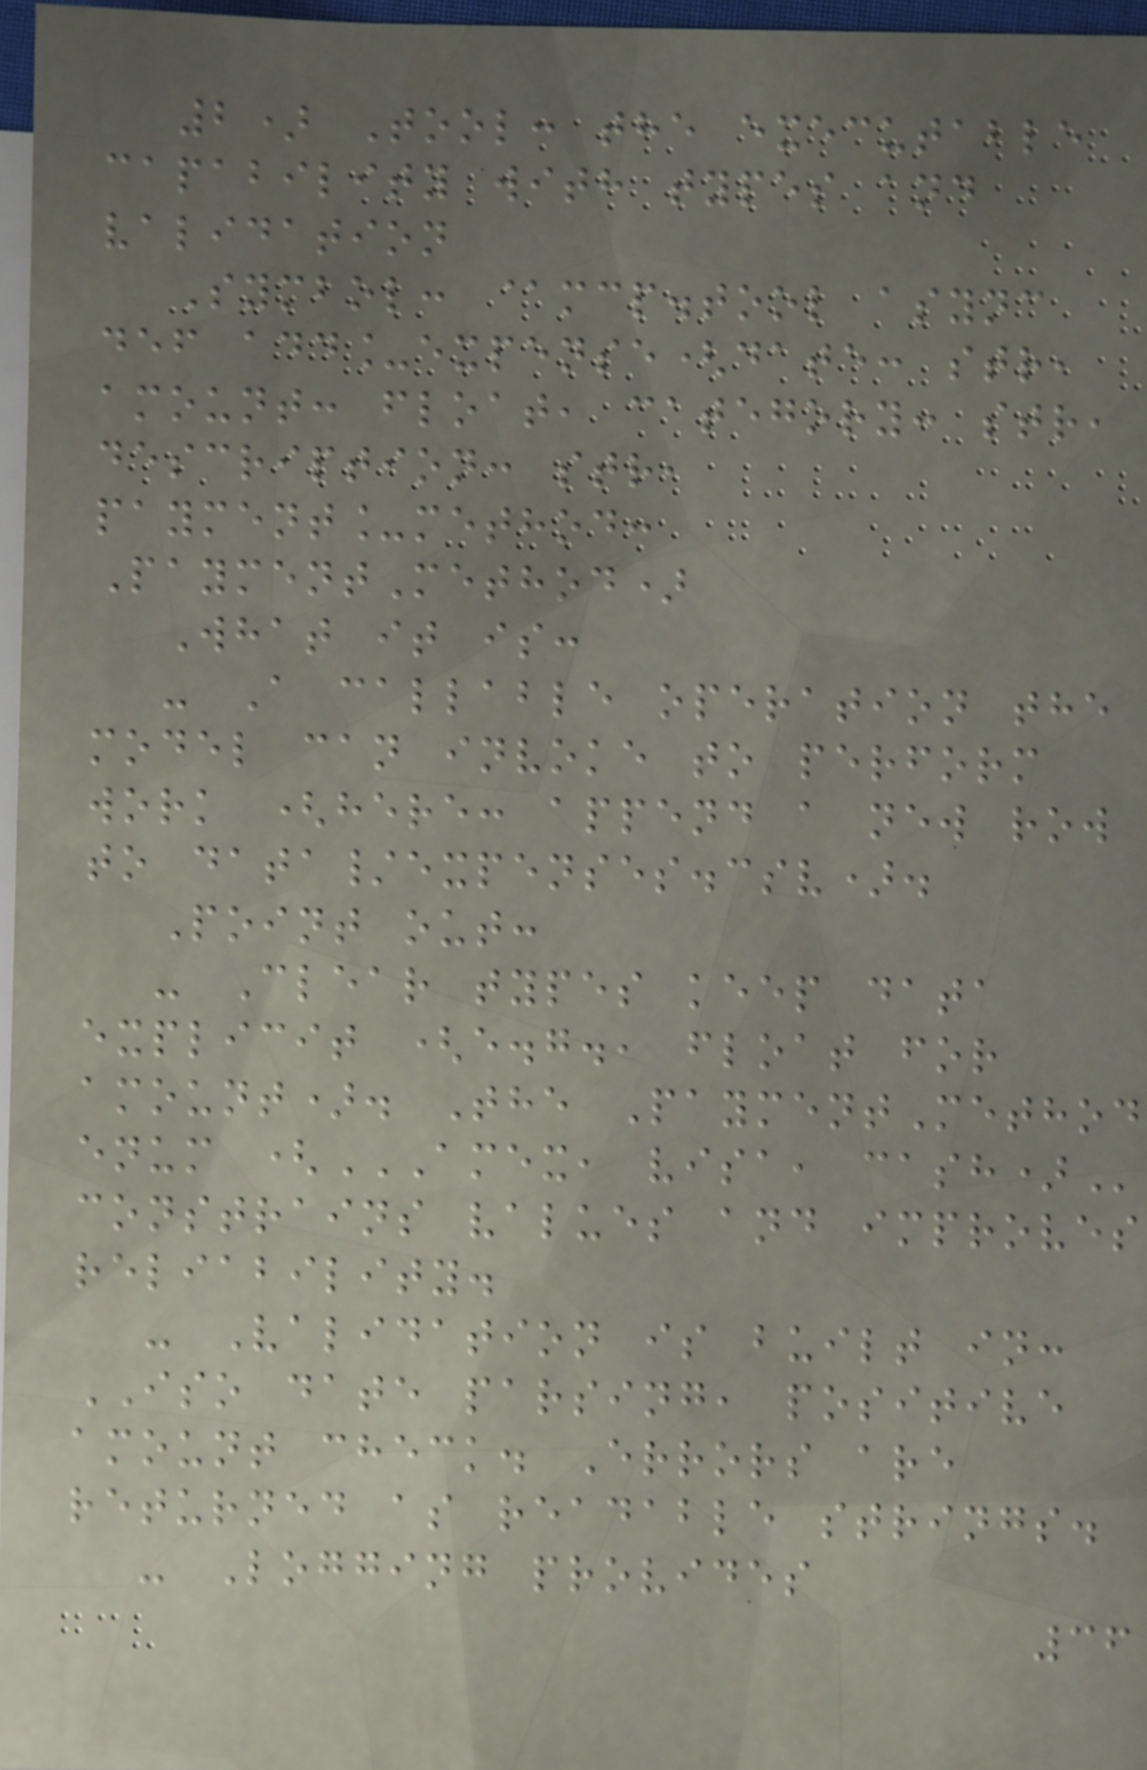2) Tool: the executable
capability with types and
validation
Symbol: @mcp.tool async
def add_expense(date: str,
amount: float, category: str,
description: str,
payment_method:
PaymentMethod)
What it is:
- A callable operation the
model can invoke to perform
work (here: append a new row
to data/expenses.csv).
Point out:
- Clear types keep data
explicit (e.g., float for
amount). The PaymentMethod
enum (AMEX, VISA, CASH)
constrains values and improves
reliability.
- Validation is built in:
ISO date parsing, positive
amount check. Errors are
returned as readable strings.
- Logging provides
36
